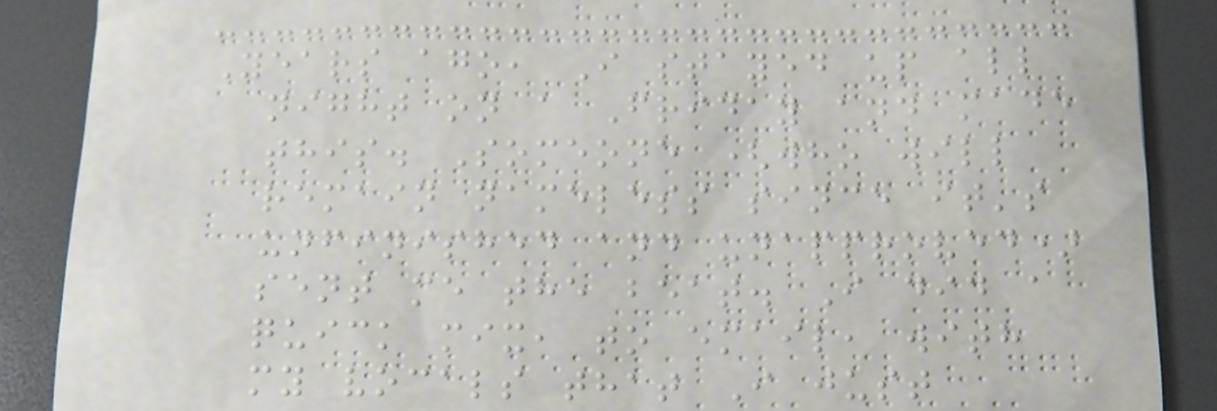Years ago, I stayed up all
night on a Friday and made
this. Someone (who will
remain nameless since it's
unfinished and unapproved)
sent me the beat. I did a
quick mix, to email, with
my vocals that I just
